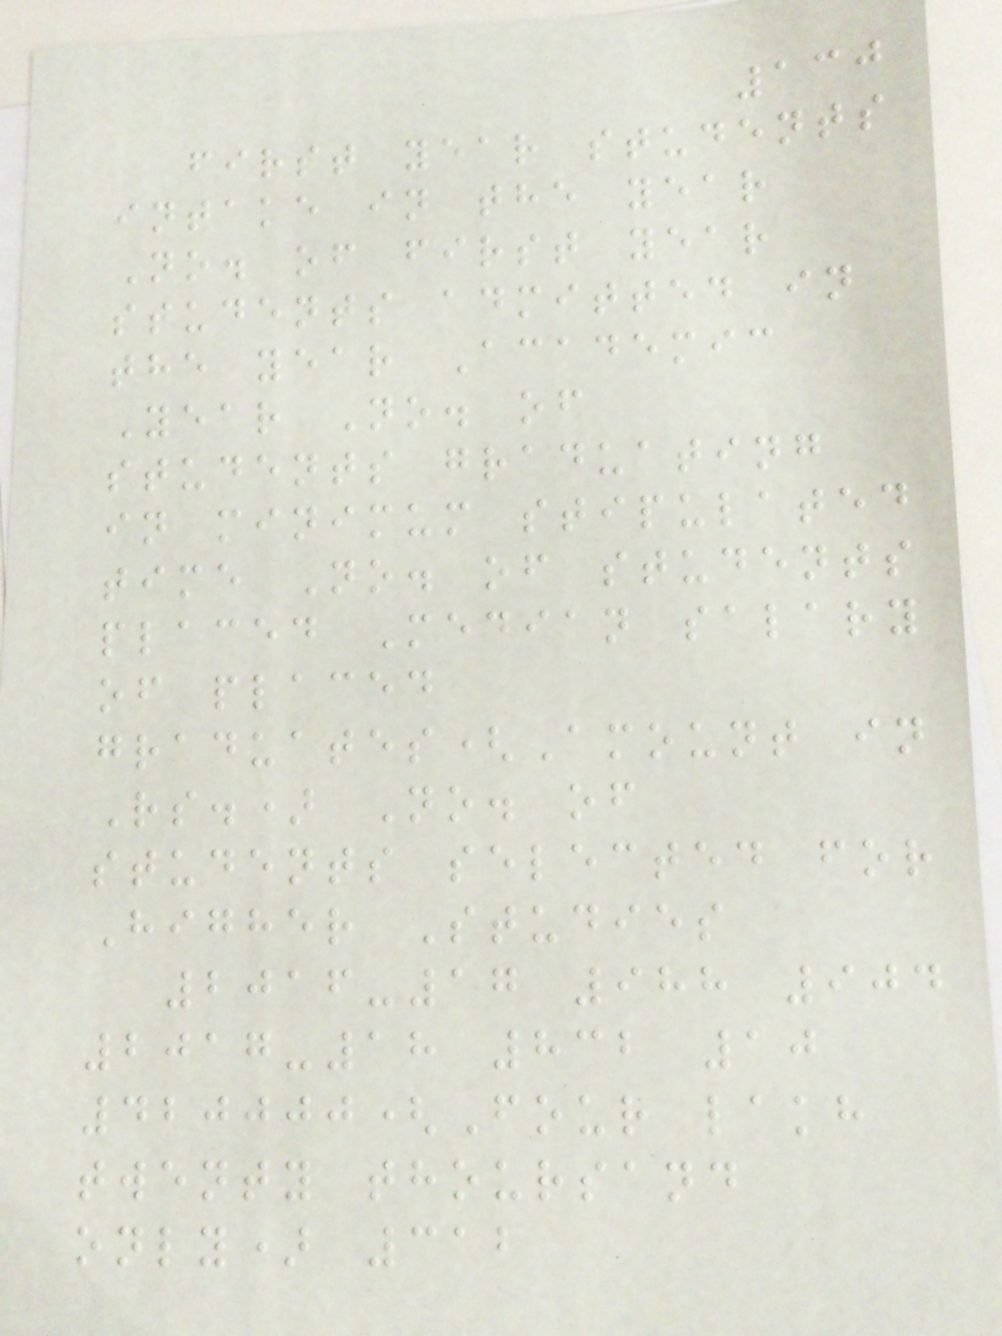130
first year students
intake in the year
No. of first year
students admitted in
the year Academic
Year No. of
students graduating
in minimum stipulated
time No. of students
placed Median salary
of placed
graduates(Amount in
Rs.) No. of
students selected for
Higher Studies
2016-17 988 904
2017-18 832 10
420000(Four lakh
twenty thoursand
only) 312
